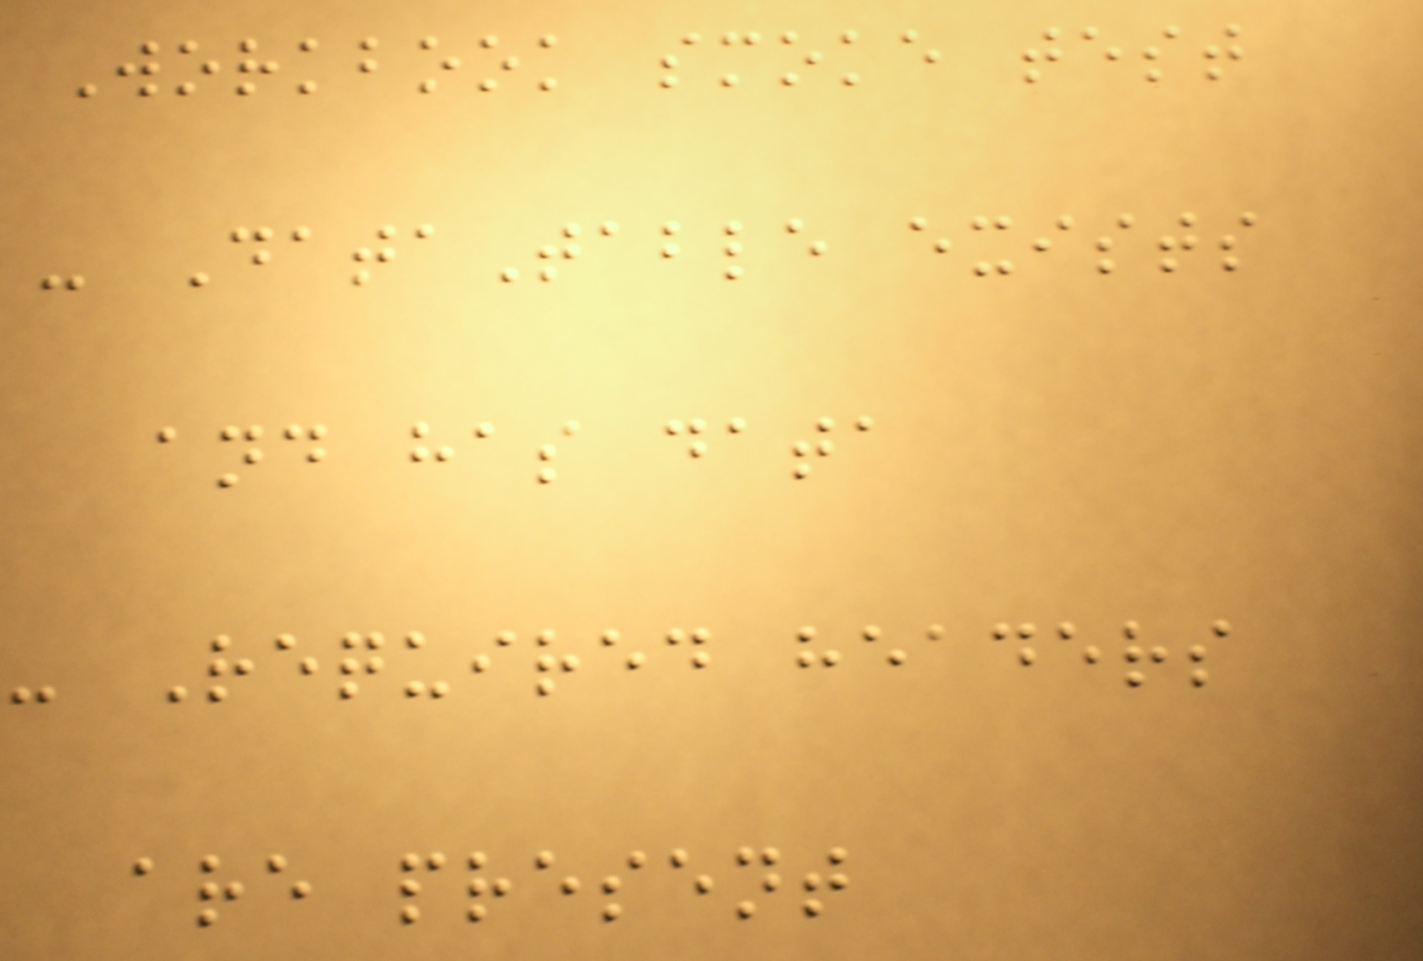Workbook smoke test
- DataTable exists
and has data
- Required headers
are present
